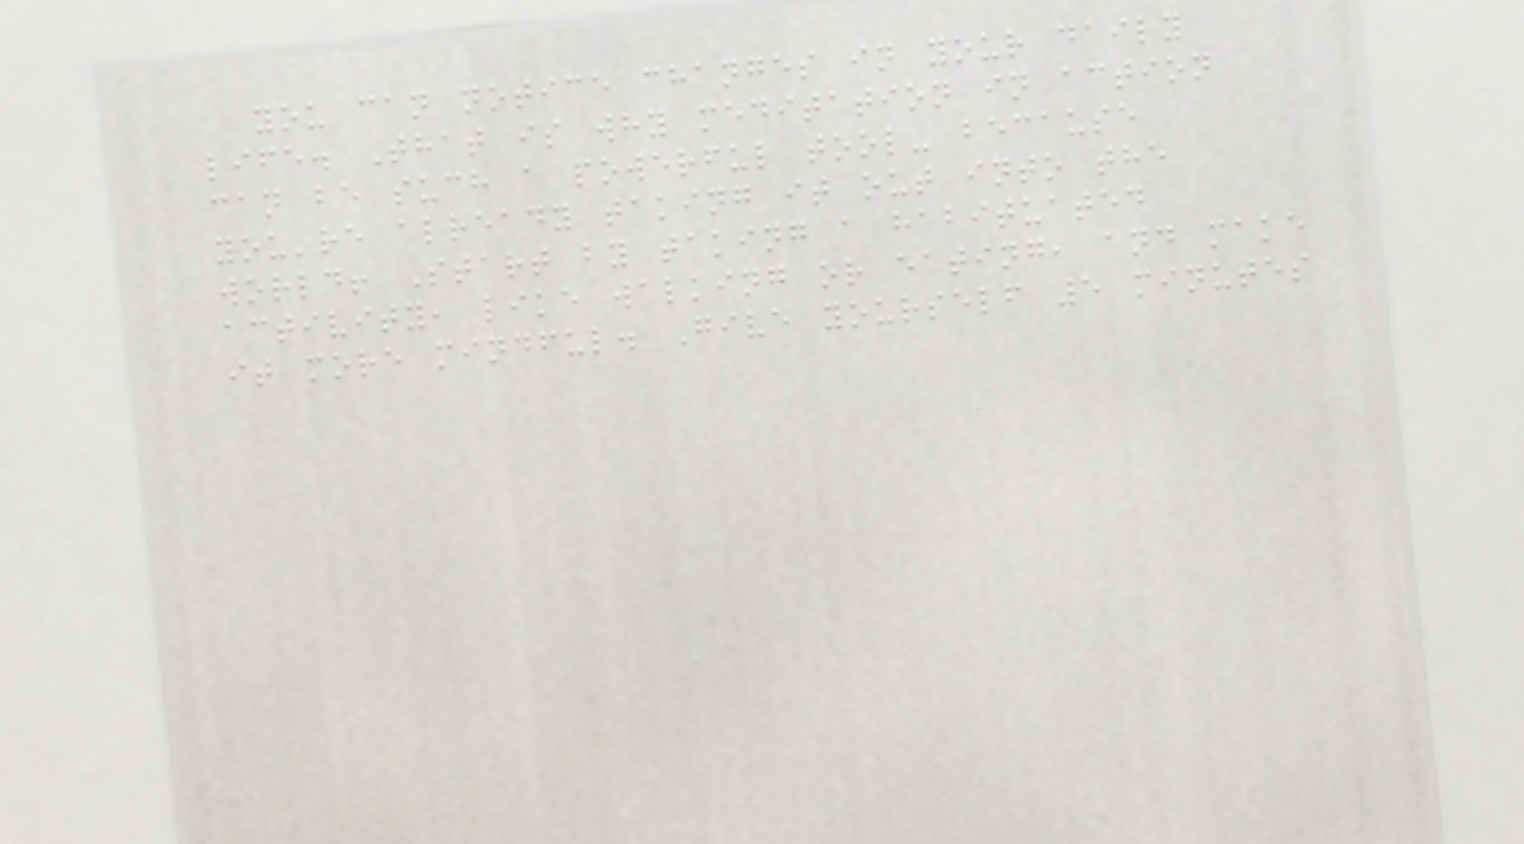you can notice changes in your daily
life. That is why meditation in action
can be such a powerful tool- because
you're already taking it out into the
world! Start by taking a habituated
activity, like walking or eating, and make
it more mindful. Give yourself 5 minutes
